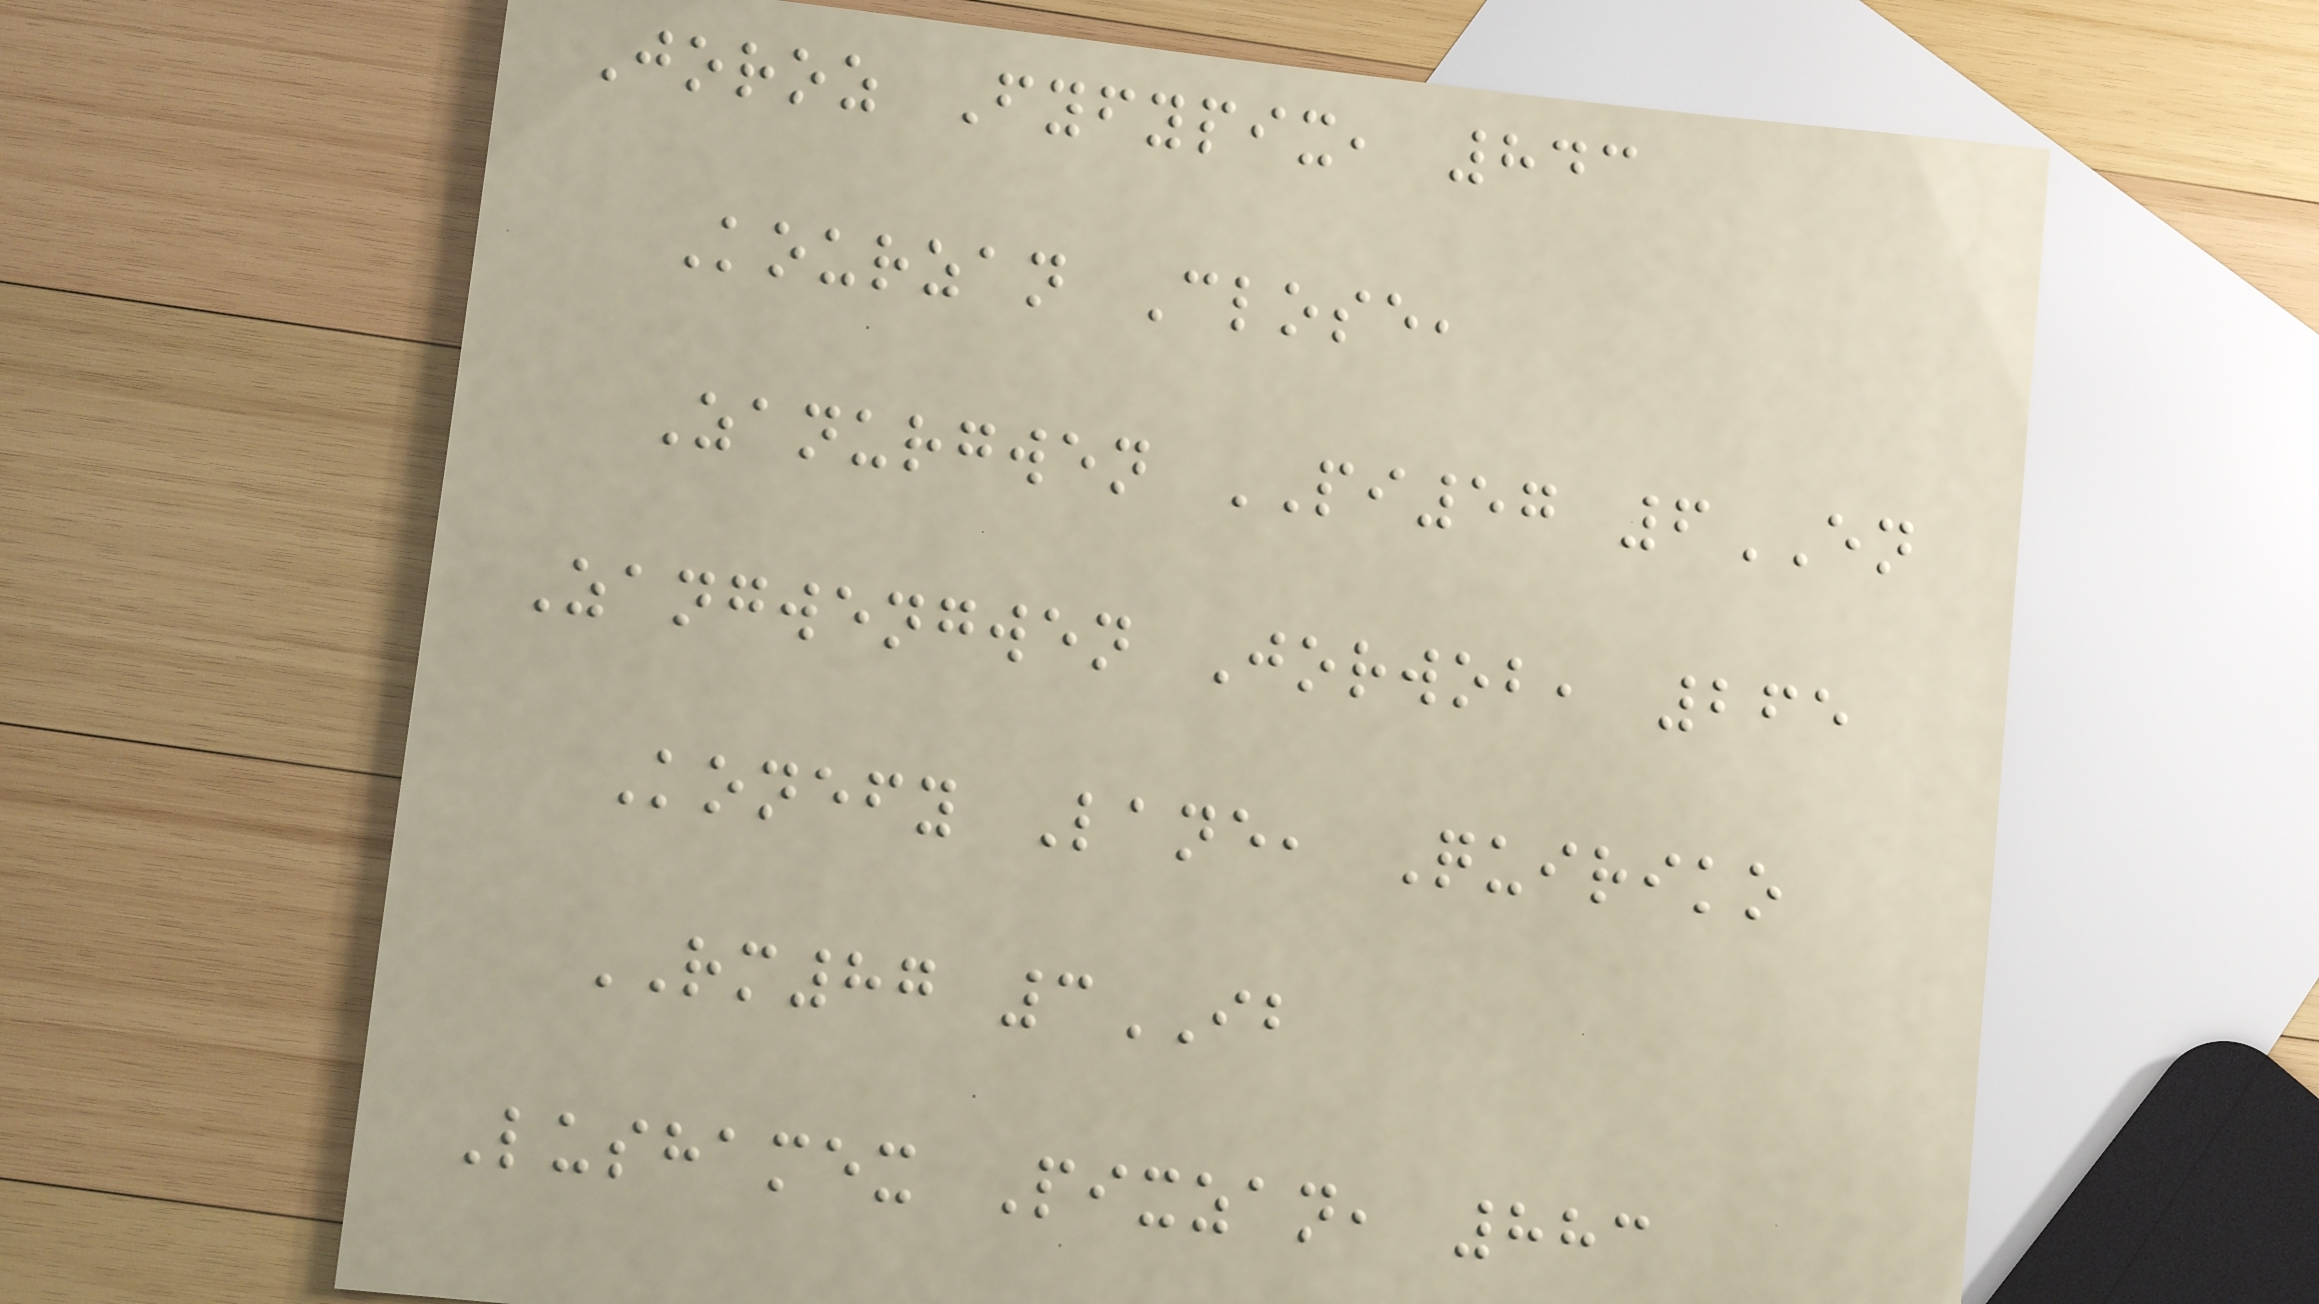Joroz Fyfypix, 843
Kourzan Close,
Zanurgwen PI57 6EN
Zangwengwen Jorwob, 265
Konefy Lane, Quiriko
RM87 3IB
Lushamex Pixzan, 883
